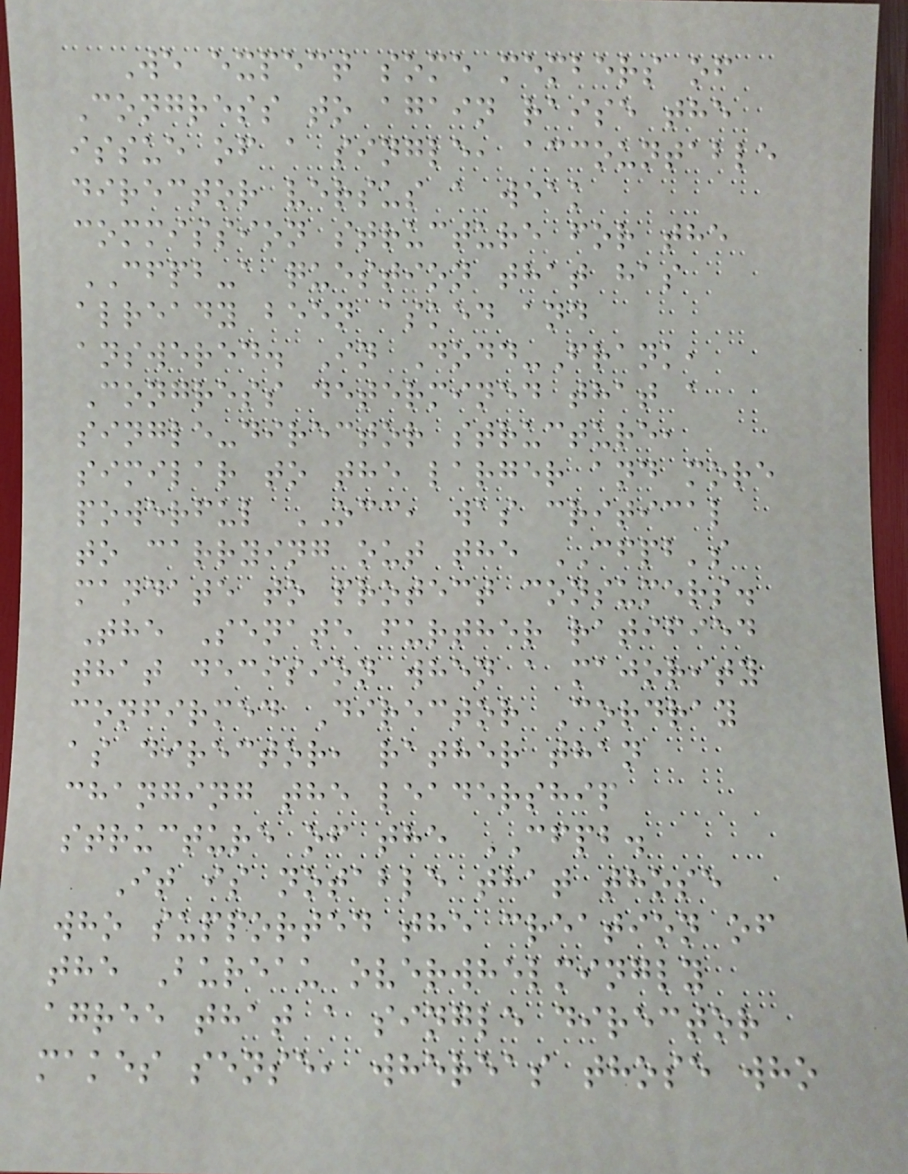We expect some members of
Congress to again raise the
issue of a single, accountable
director versus a weak
commission structure for the
CFPB-a question that has
already been asked and
answered. In Dodd-Frank,
Congress determined that a
single-director structure,
similar to the larger and more
powerful OCC, was critical
to carrying out the CFPB's
mandate to protect consumers.
The Senate further ratified
that decision when a majority
confirmed Director Cordray
as director, rather than
changing the leadership
structure of the CFPB.
It is notable that those
who supported the creation of
the Bureau overwhelmingly
agree that a single director
makes sense, whereas those who
